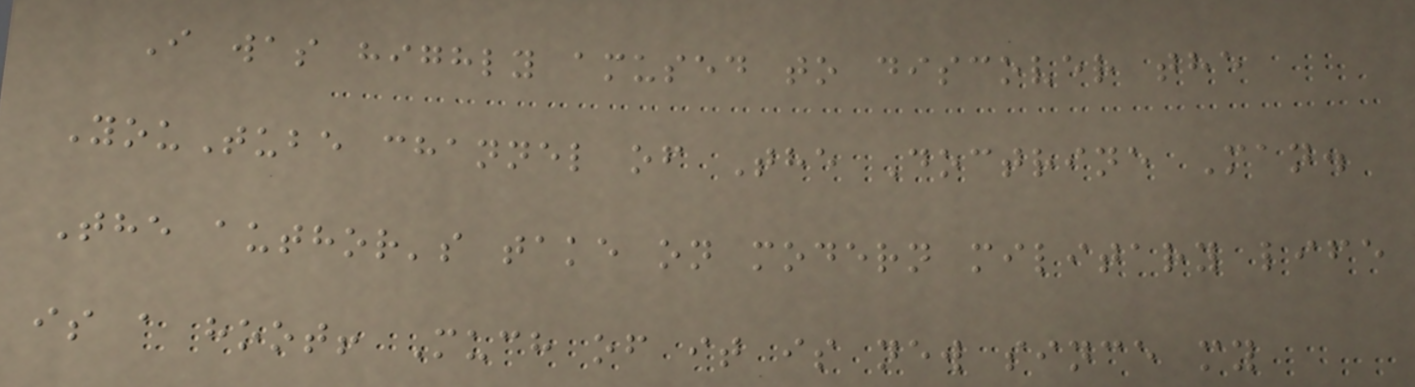I was highly amused to discover the
YouTube channel of The Doctrine Man.
The author's take on modern military life
is a hoot! Much of it is new since my
